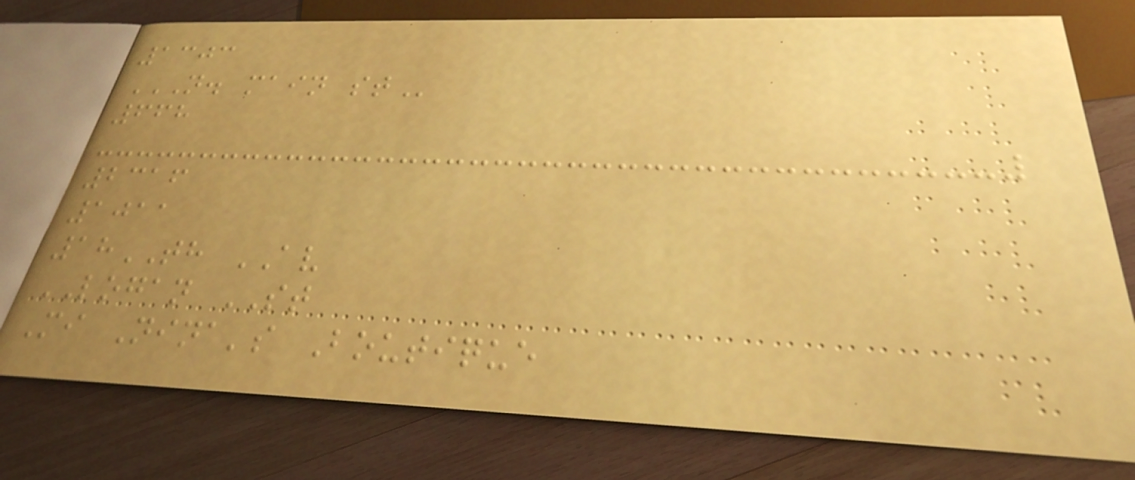1303
N. MAIN ST
668
2316
1011
18TH AV
LOGAN ST
Mi Nina's Boutique
